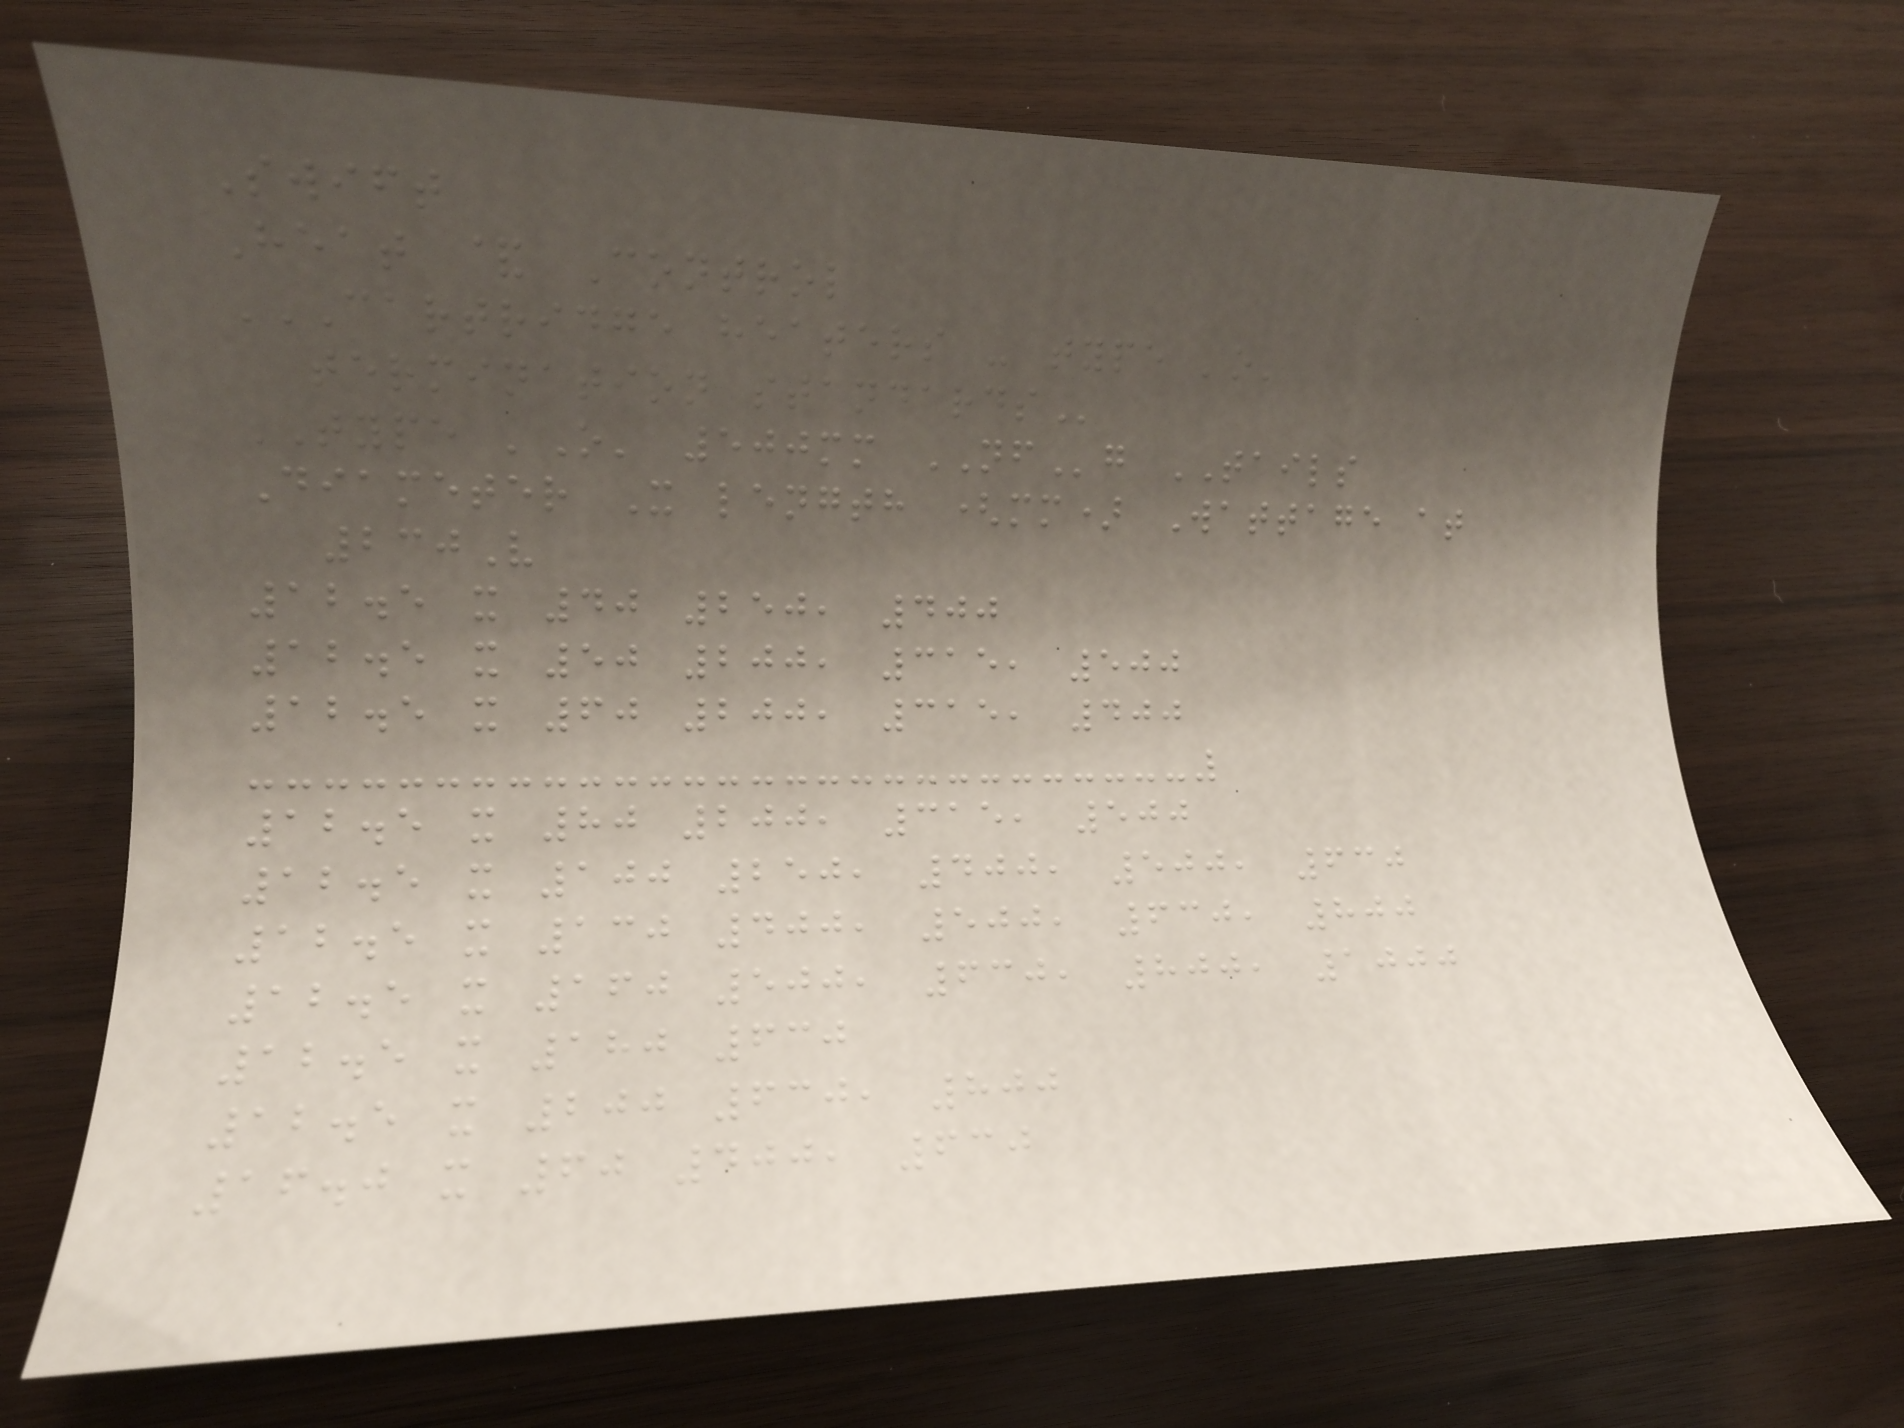Swift
Heat & Control
CARTRIDGE HEATERS - TYPE 'O'
TERMINATION STANDARDS
TYPE 'O' 500mm NFg TAILS
Diameter X length (mm) Wattage at
230V
12.5 x 40 250, 400
12.5 x 50 200, 315, 500
12.5 x 60 200, 315, 400
12.5 x 80 200, 315, 500
12.5 x 100 250, 400, 500, 630
12.5 x 130 400, 500, 630, 800
12.5 x 160 500, 630, 800, 1000
12.5 x 180 630
12.5 x 200 630, 800
16.0 x 60 400, 630
